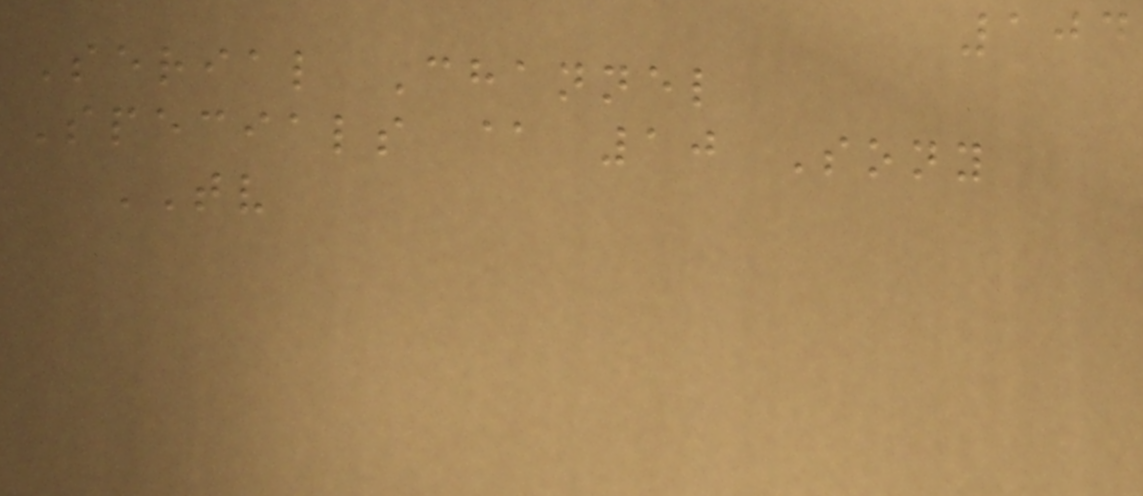104
Serial Channel
Specials @ 10 Sony
TV
